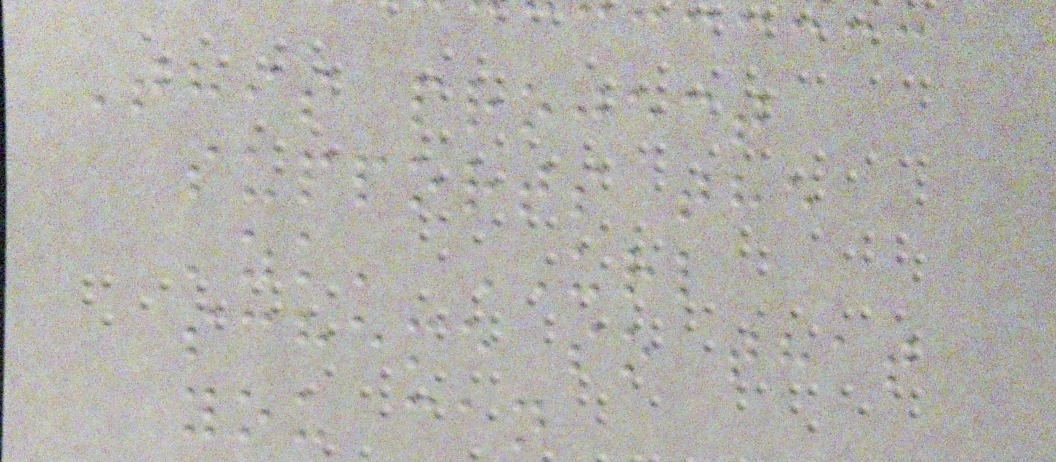This project
supports the
'zk' URL
scheme so that
you can
